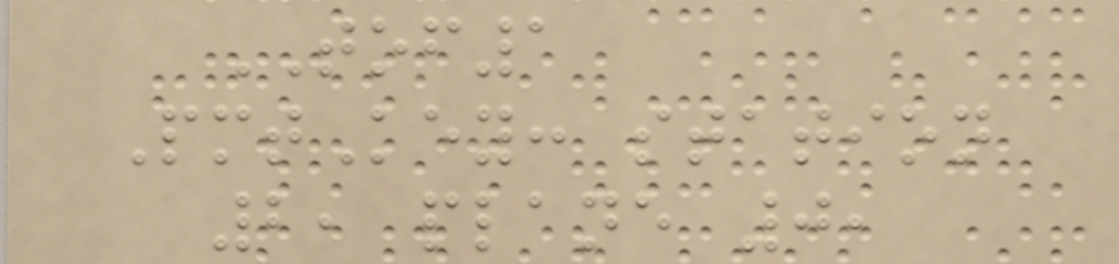TOF1
PmtKey: station
2, plane 0,
